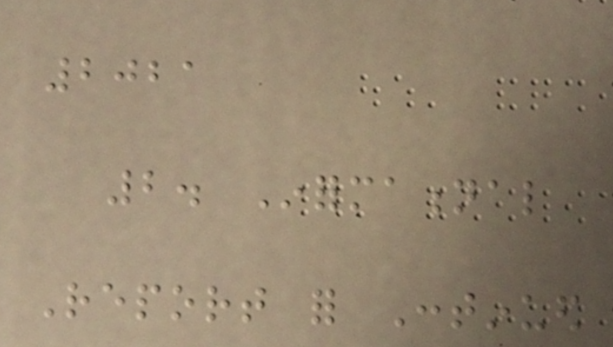2021
2. Informational
Report for Continued
